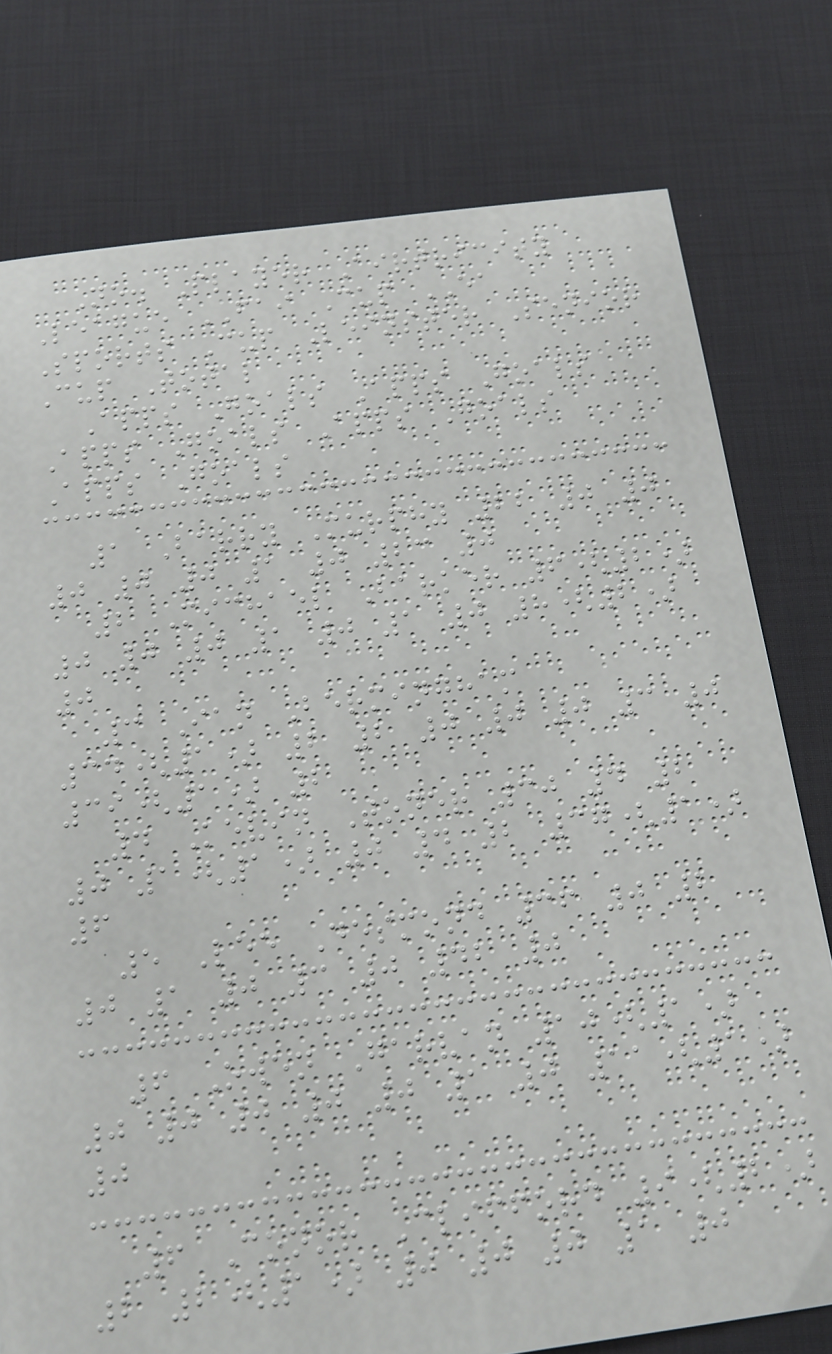No. Player Airtricity
League FAI Cup EA
Sports Cup Leinster Senior
Cup Total
Apps Goals Apps Goals
Apps Goals Apps Goals
Apps Goals
1 Barry Murphy 22 0 0
0 0 0 1 0 23 0
2 Michael Barker 6(2)
0 0 0 1 0 1 0 8(2)
0
3 Ian Bermingham
34(1) 2 2 0 0 0 3 0
39(1) 2
4 Kevin Toner 30 4 2
0 1(1) 0 4 2 37(1)
6
5 Lee Desmond 36 0 2
0 1 0 3 0 42 0
6 Owen Garvan 10(1)
0 0 0 0 0 1 0 11(1)
0
6 Conor Clifford 9(2)
2 2(1) 0 0 0 1 0
